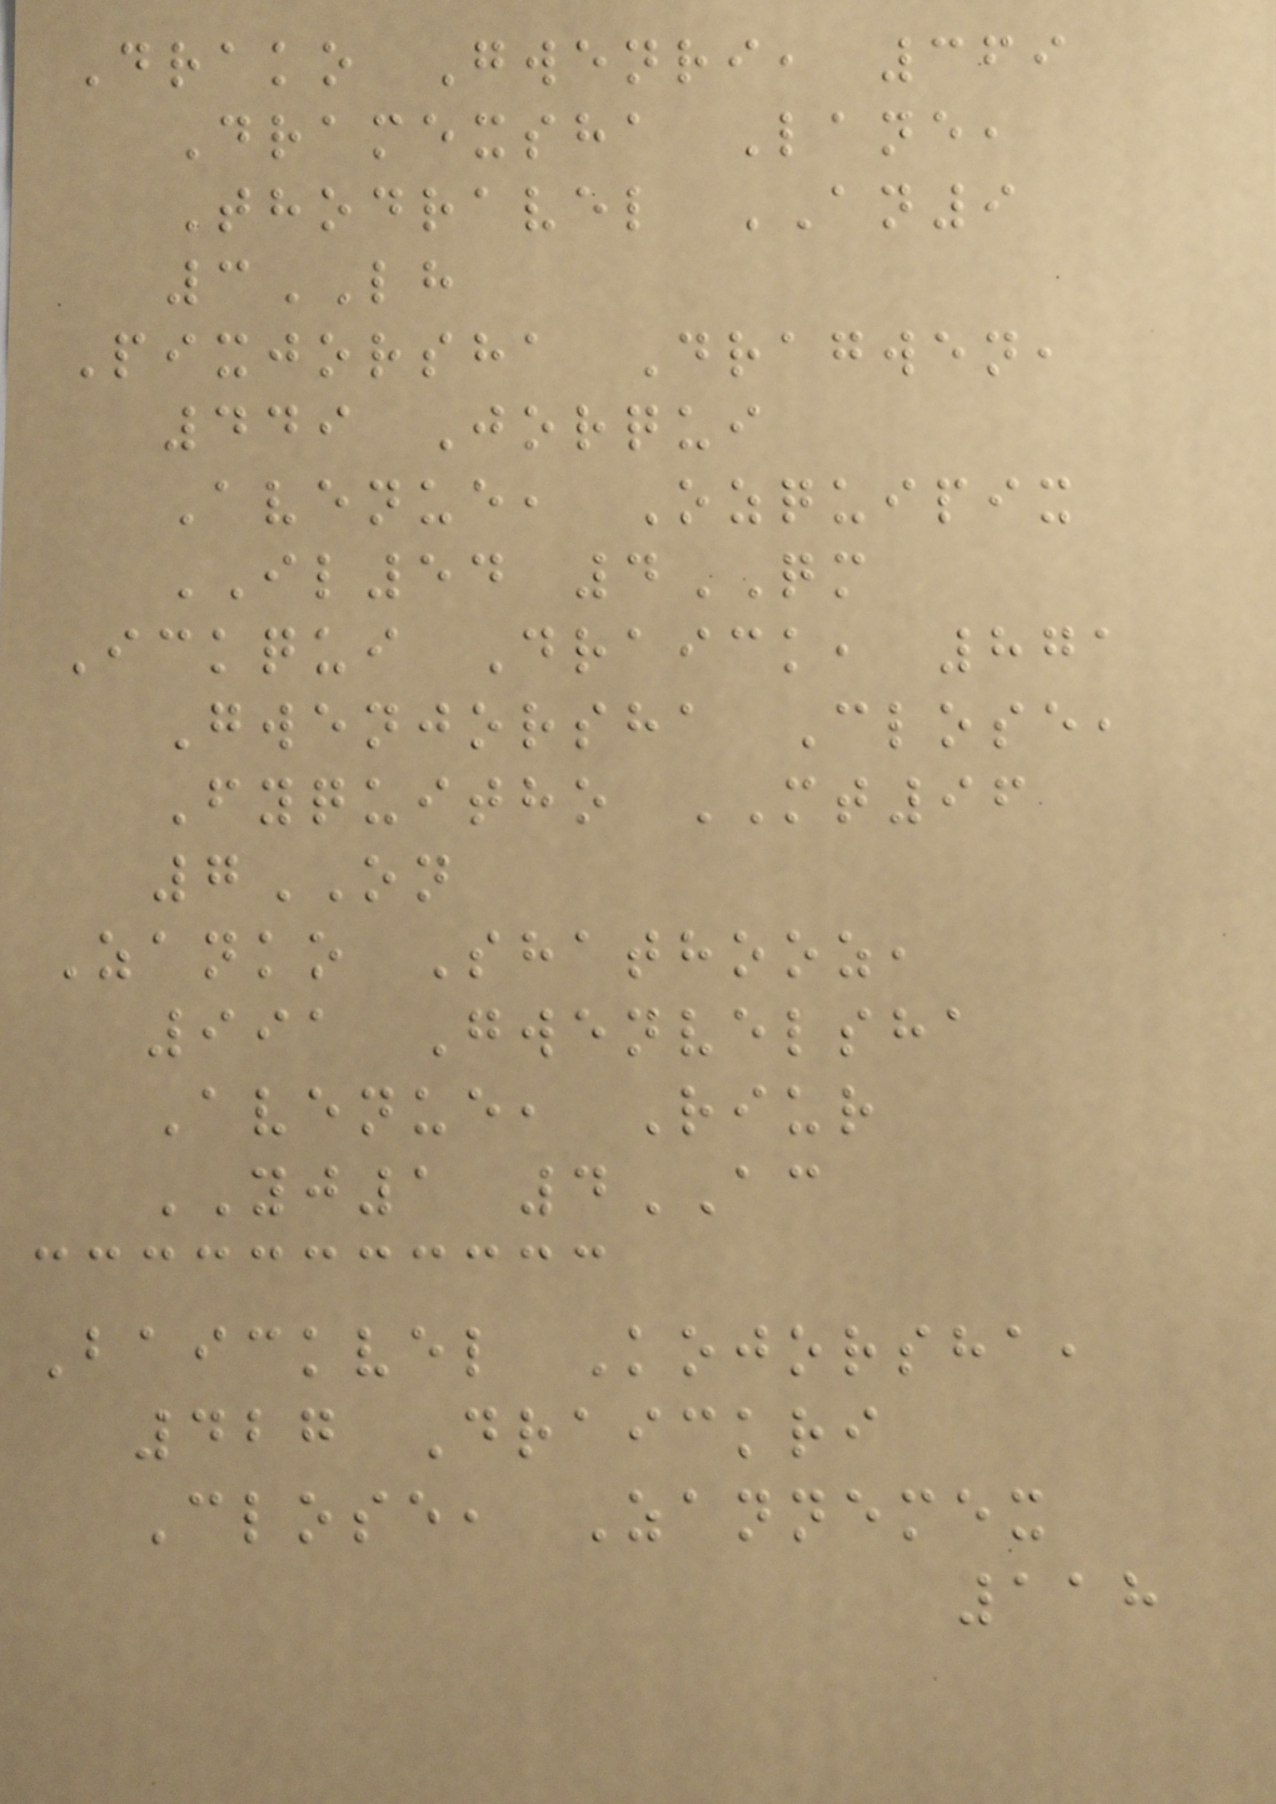Drako Gwenri, 369
Dramexsha Lane,
Thodravel AN9
3LH
Pixjorsha Dragwen,
449 Jorqui
Avenue, Ozquipix
IL54 4QM
Ickqui Draick, 871
Gwenjorsha Close,
Fyquitho MT96
7ON
Zanko Shathooz,
991 Gwenvelsha
Avenue, Riur
YJ1 4AC
Baickvel Kojorsha,
427 Draickri
Close, Zannemex
118
